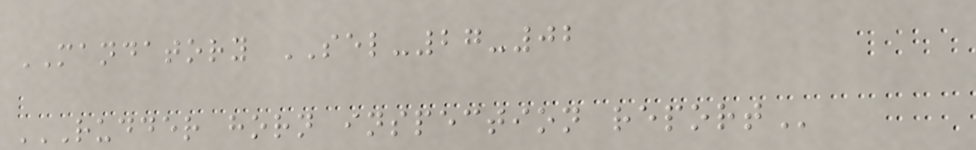MANDATORY SEL-27-02
RUDDER HORN INSPECTION REPORT
